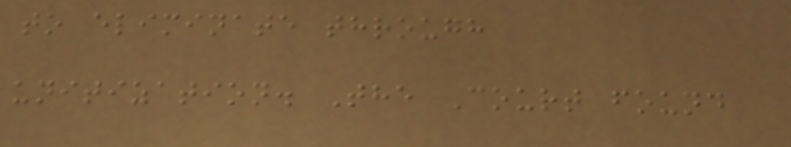to eliminate through
unitization. The Court found
